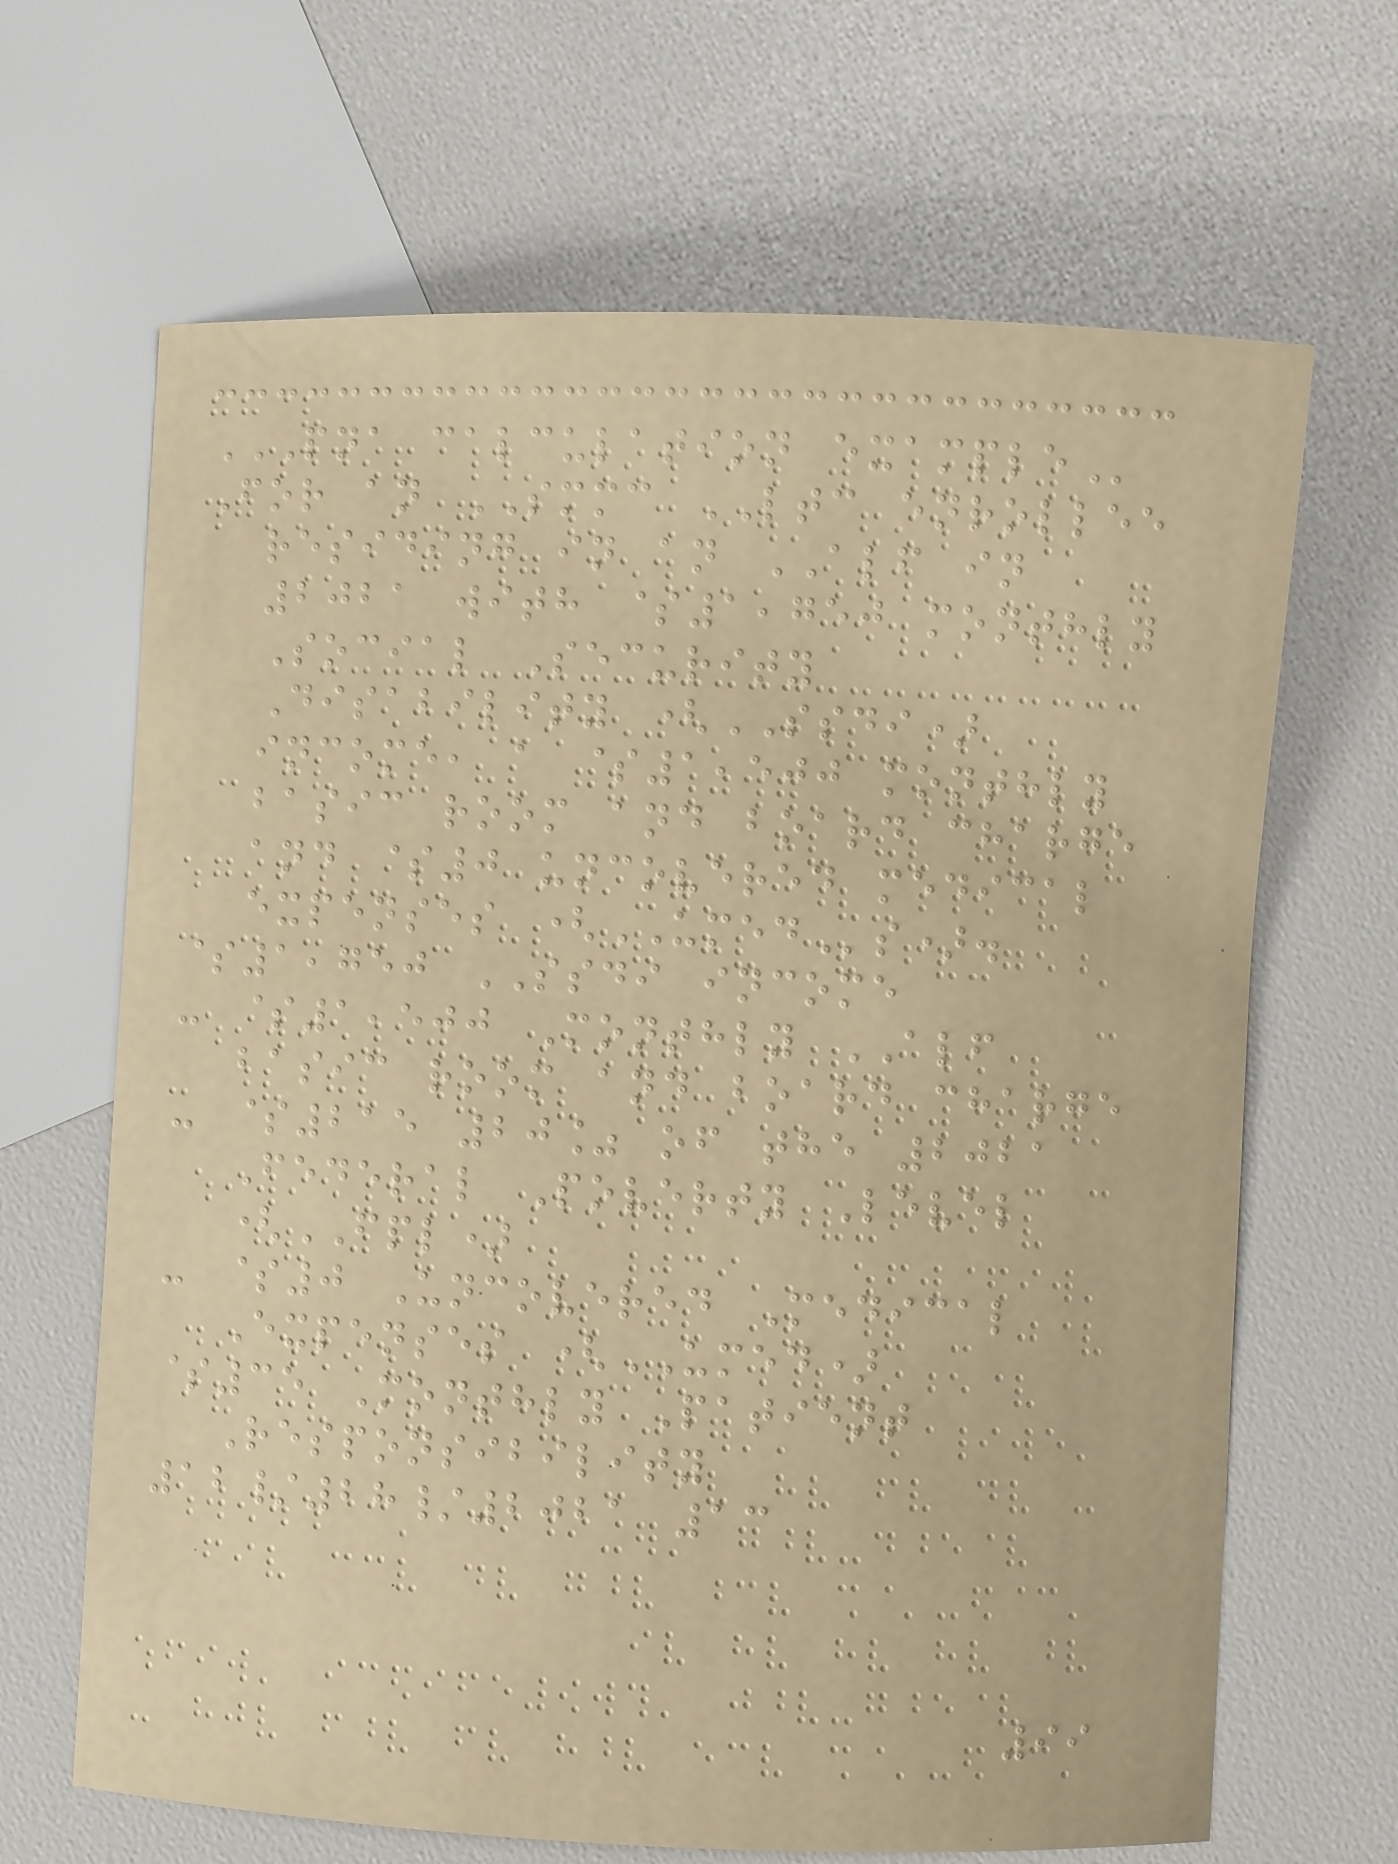PNA CALCULATION EXAMPLE
For an SMMC LTC enrollee
residing in an ALF in
2021 with $1,750 monthly
Social Security
Disability (SSDI)
income, a $1,500 monthly
basic room and board charge
and $0 uncovered medical
expenses (UMEDs).
$1,750 SSDI income
- $1,500 Monthly ALF
basic room and board charge
- $215 20% of the 2021
Federal Poverty Level
(FPL)
- $0 Uncovered Medical
Expenses (UMED)
$35 Monthly Patient
Responsibility
12/28/2021 13
99
